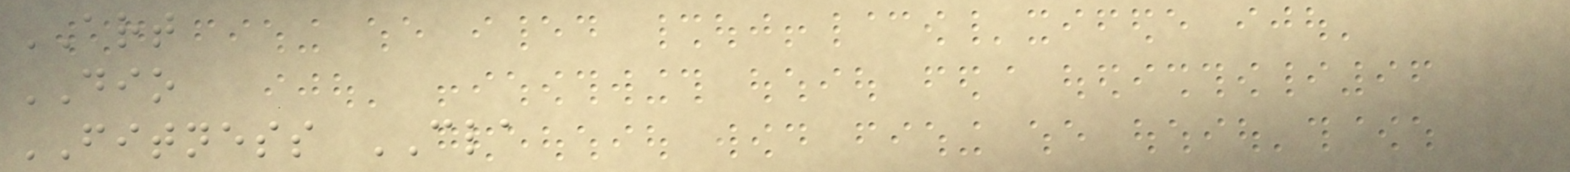ART
DIO
FITNESS CLA
